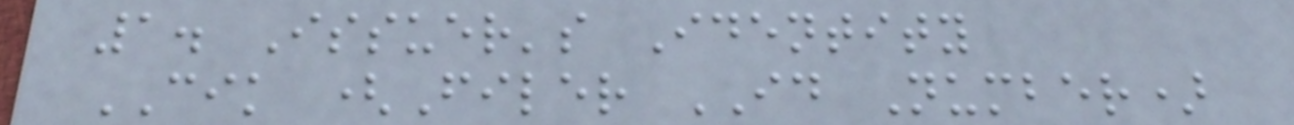1. Issuer's Identity
CIK (Filer ID Number)
